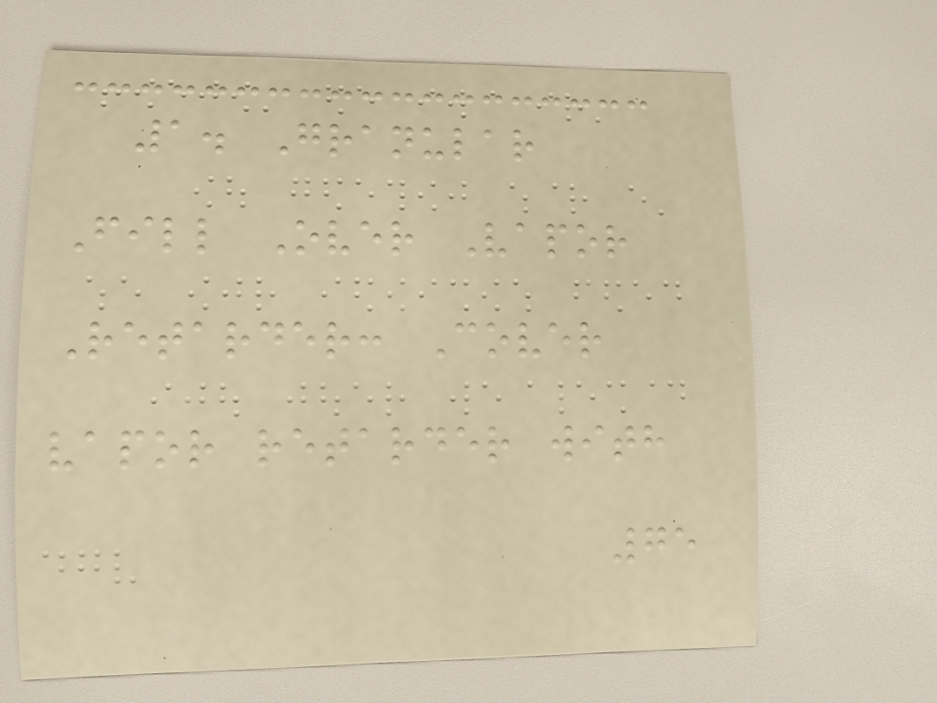1. Granular
Fill Over Vapor
Retarder: Cover
vapor retarder with
75
